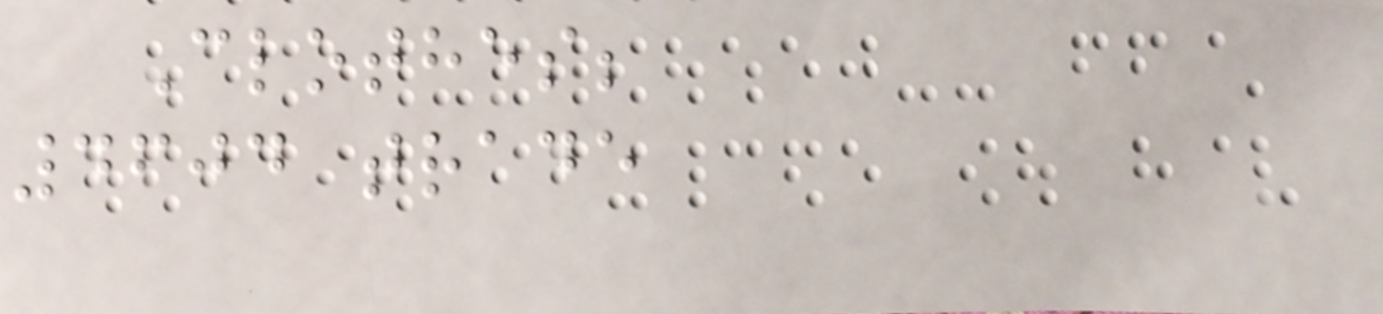Clothes;
4604 trade
